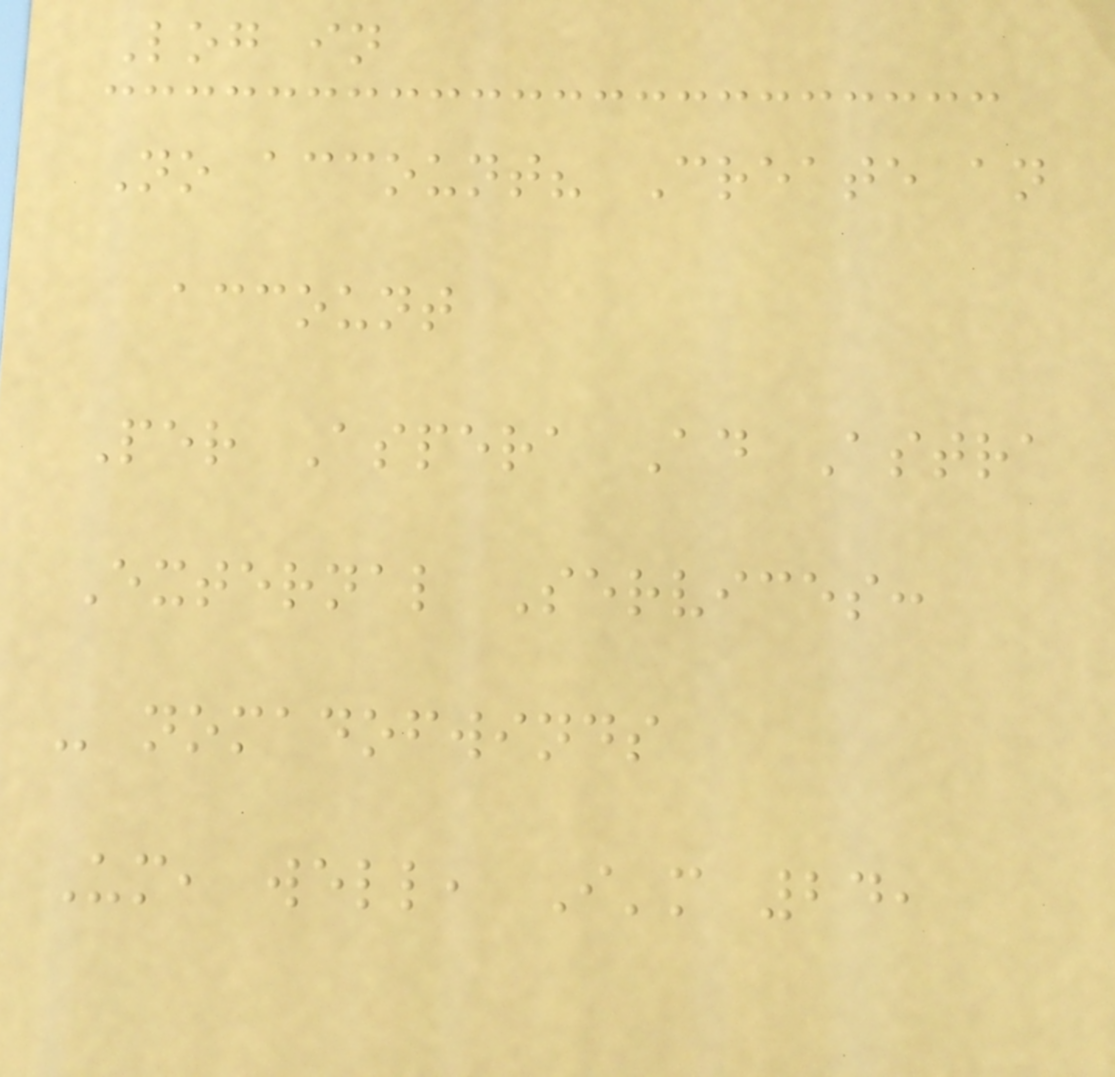Log in
No account? Create an
account
Per Aspera Ad Astra
External Services:
- nomadofwinds
Um, well, I'm 24,
